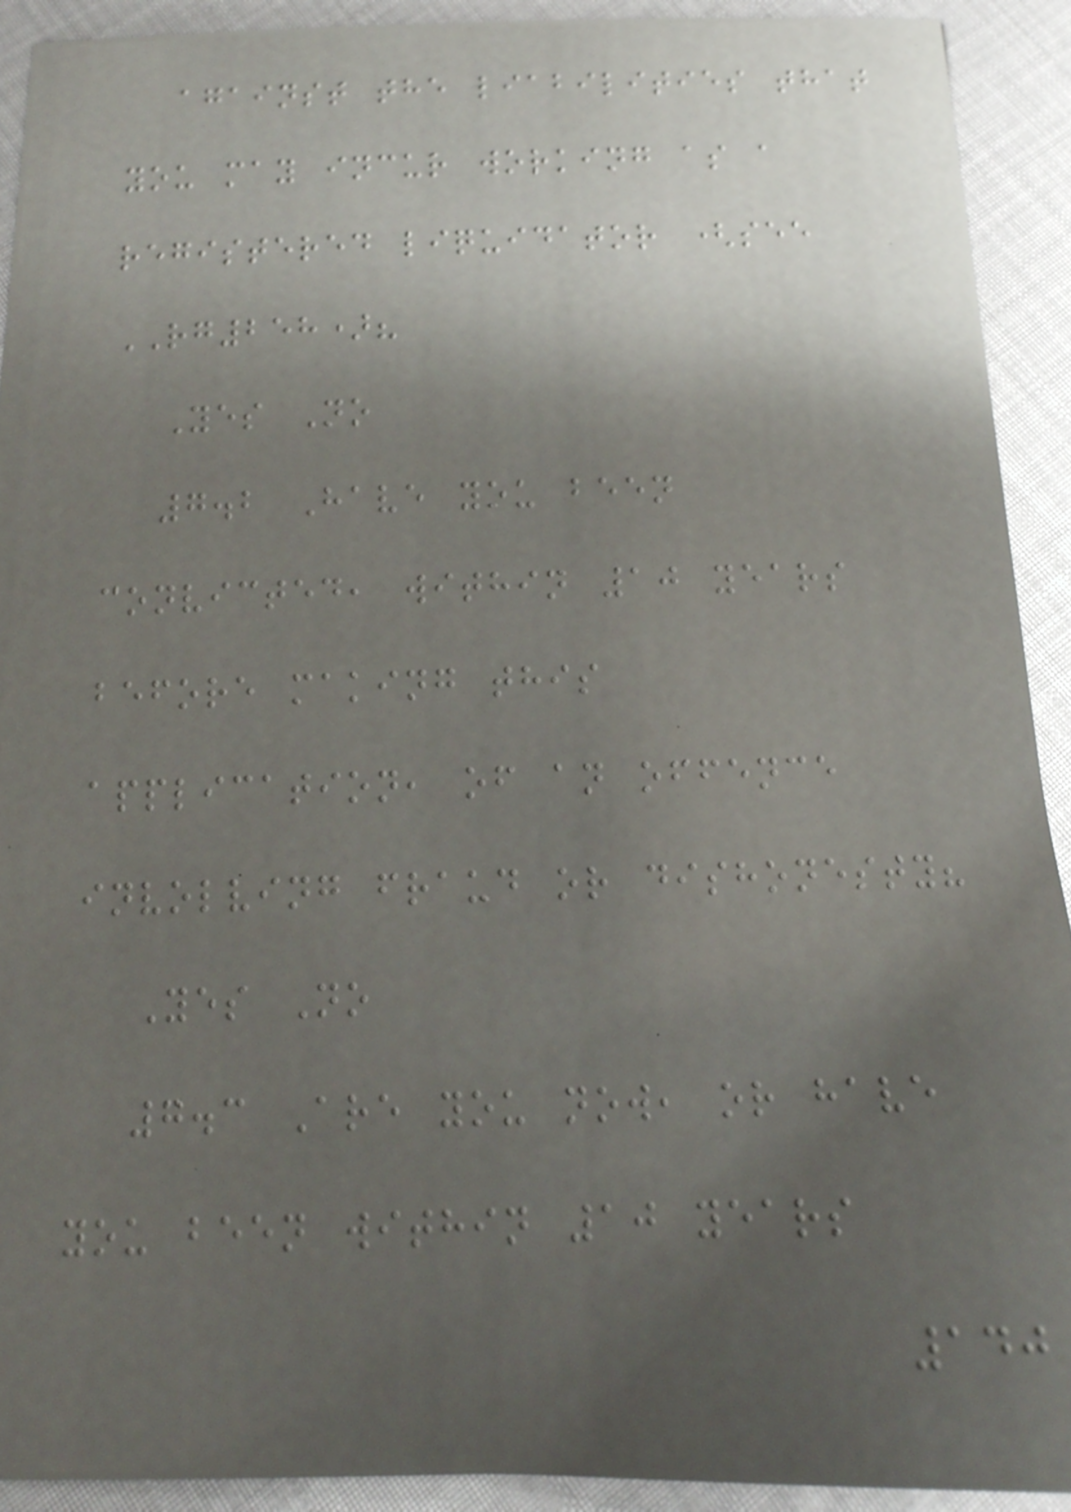against the liabilities that
you may incur working as a
registered liquidator (see
RG258)?
Yes No
7.2 Have you been
convicted, within 10 years
before making this
application, of an offence
involving fraud or dishonesty?
Yes No
7.3 Are you now, or have
you been within 10 years
140
